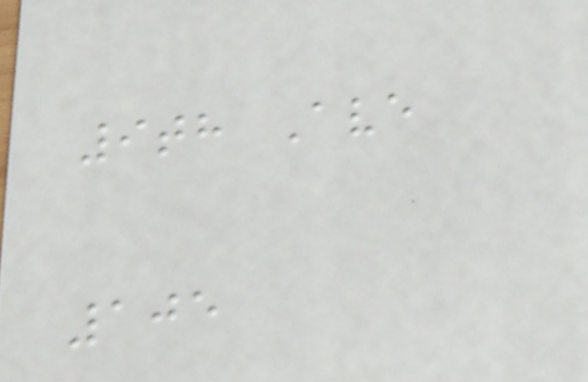9th Ave
105
